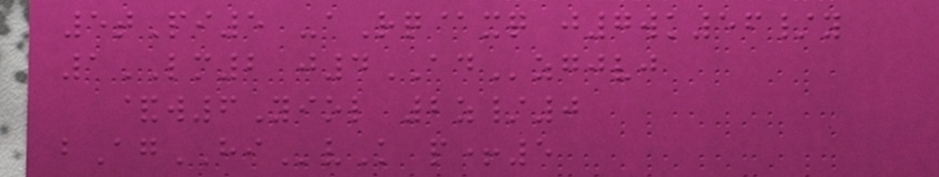5tPi5 -aRq@xq j7wk56/y
1LM2 j4ADzgjvj
&w6Yiol 2z/0
bAgHIvK p+5
